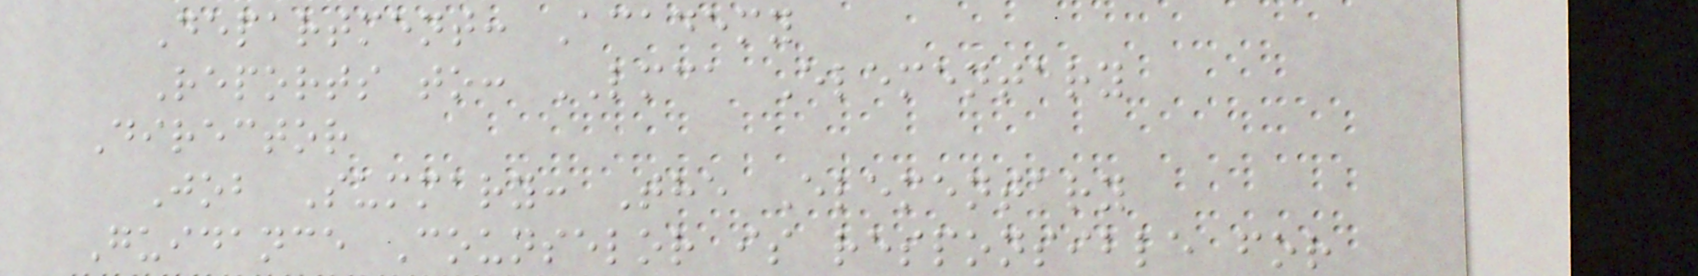Department: Academy
Reports to: LMCA Elementary
Director
Job Summary: The Elementary
Guidance Counselor is responsible for
